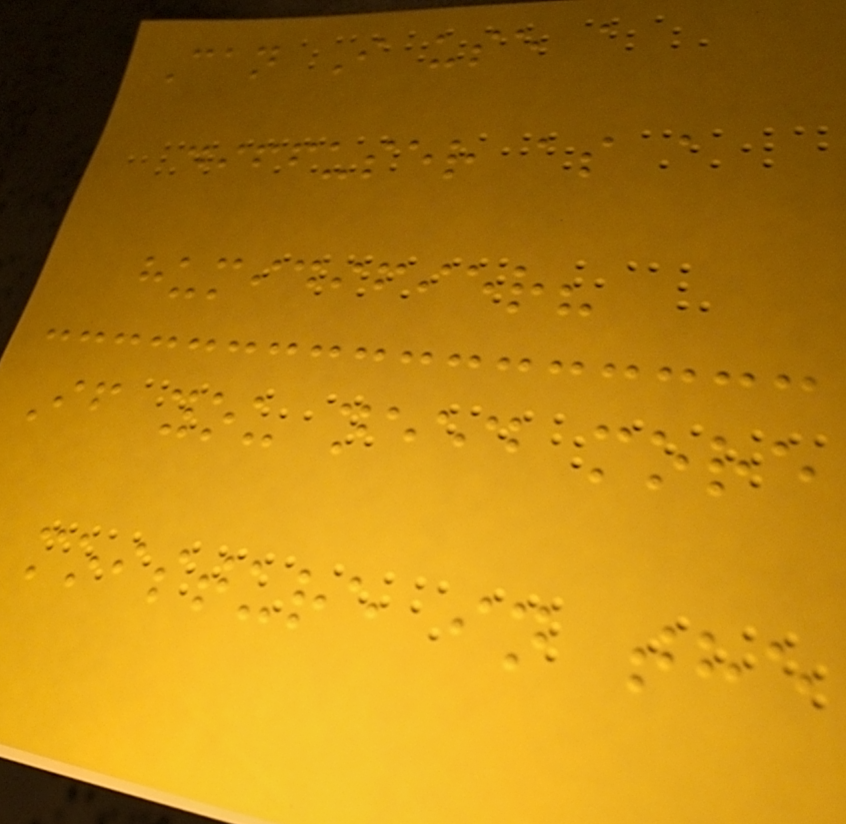Can I use a
diffuser as a
humidifier?
If you need more
moisture in the
